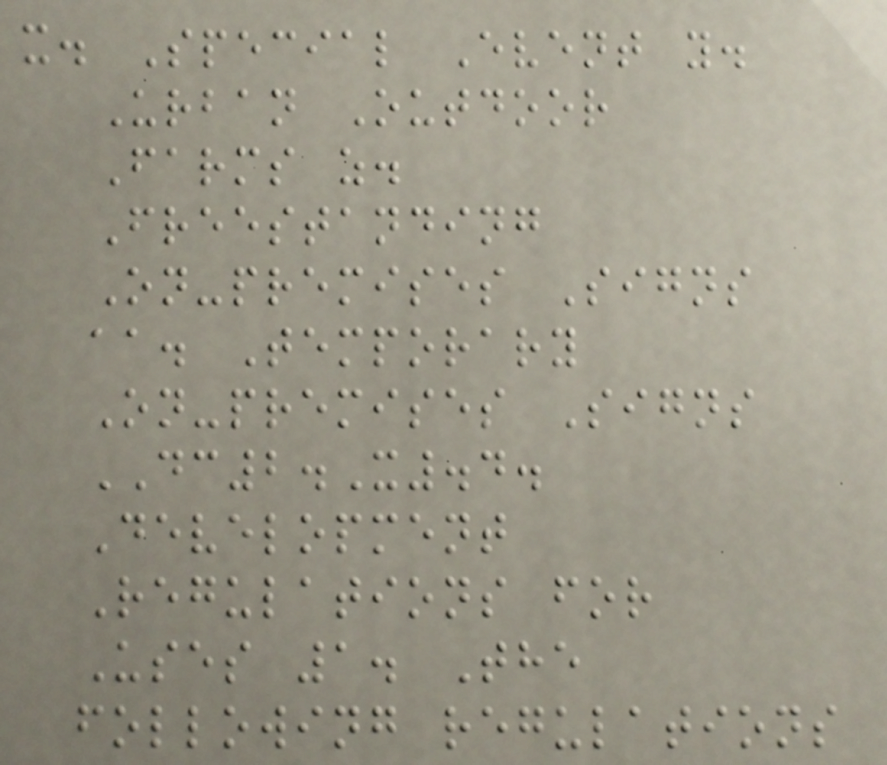x. Special Event y.
Urban Outdoor
Farms z.
Freestanding
On-premises Signs
aa. Temporary
On-premises Signs
DC2.X.4.
Development
Regulations for
Uses 1. The
following regulations
